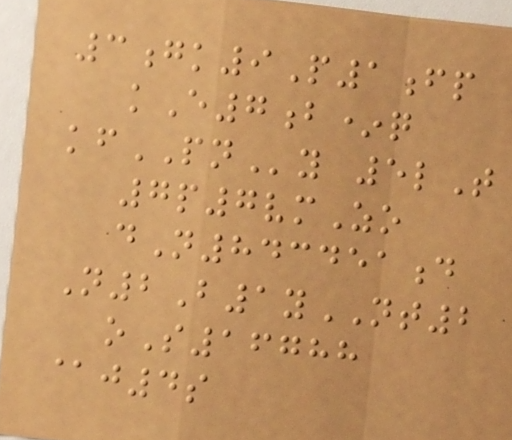3gk9P1fp
kE7b*q
kfPNy 5lT
7p7vmZo
dN843451d
N2B1yNT2
oS16788
@j4s
